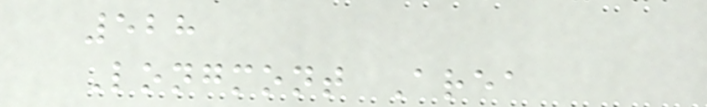528
Longmont Area
